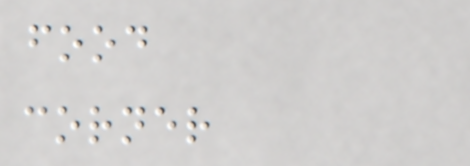food
corner
